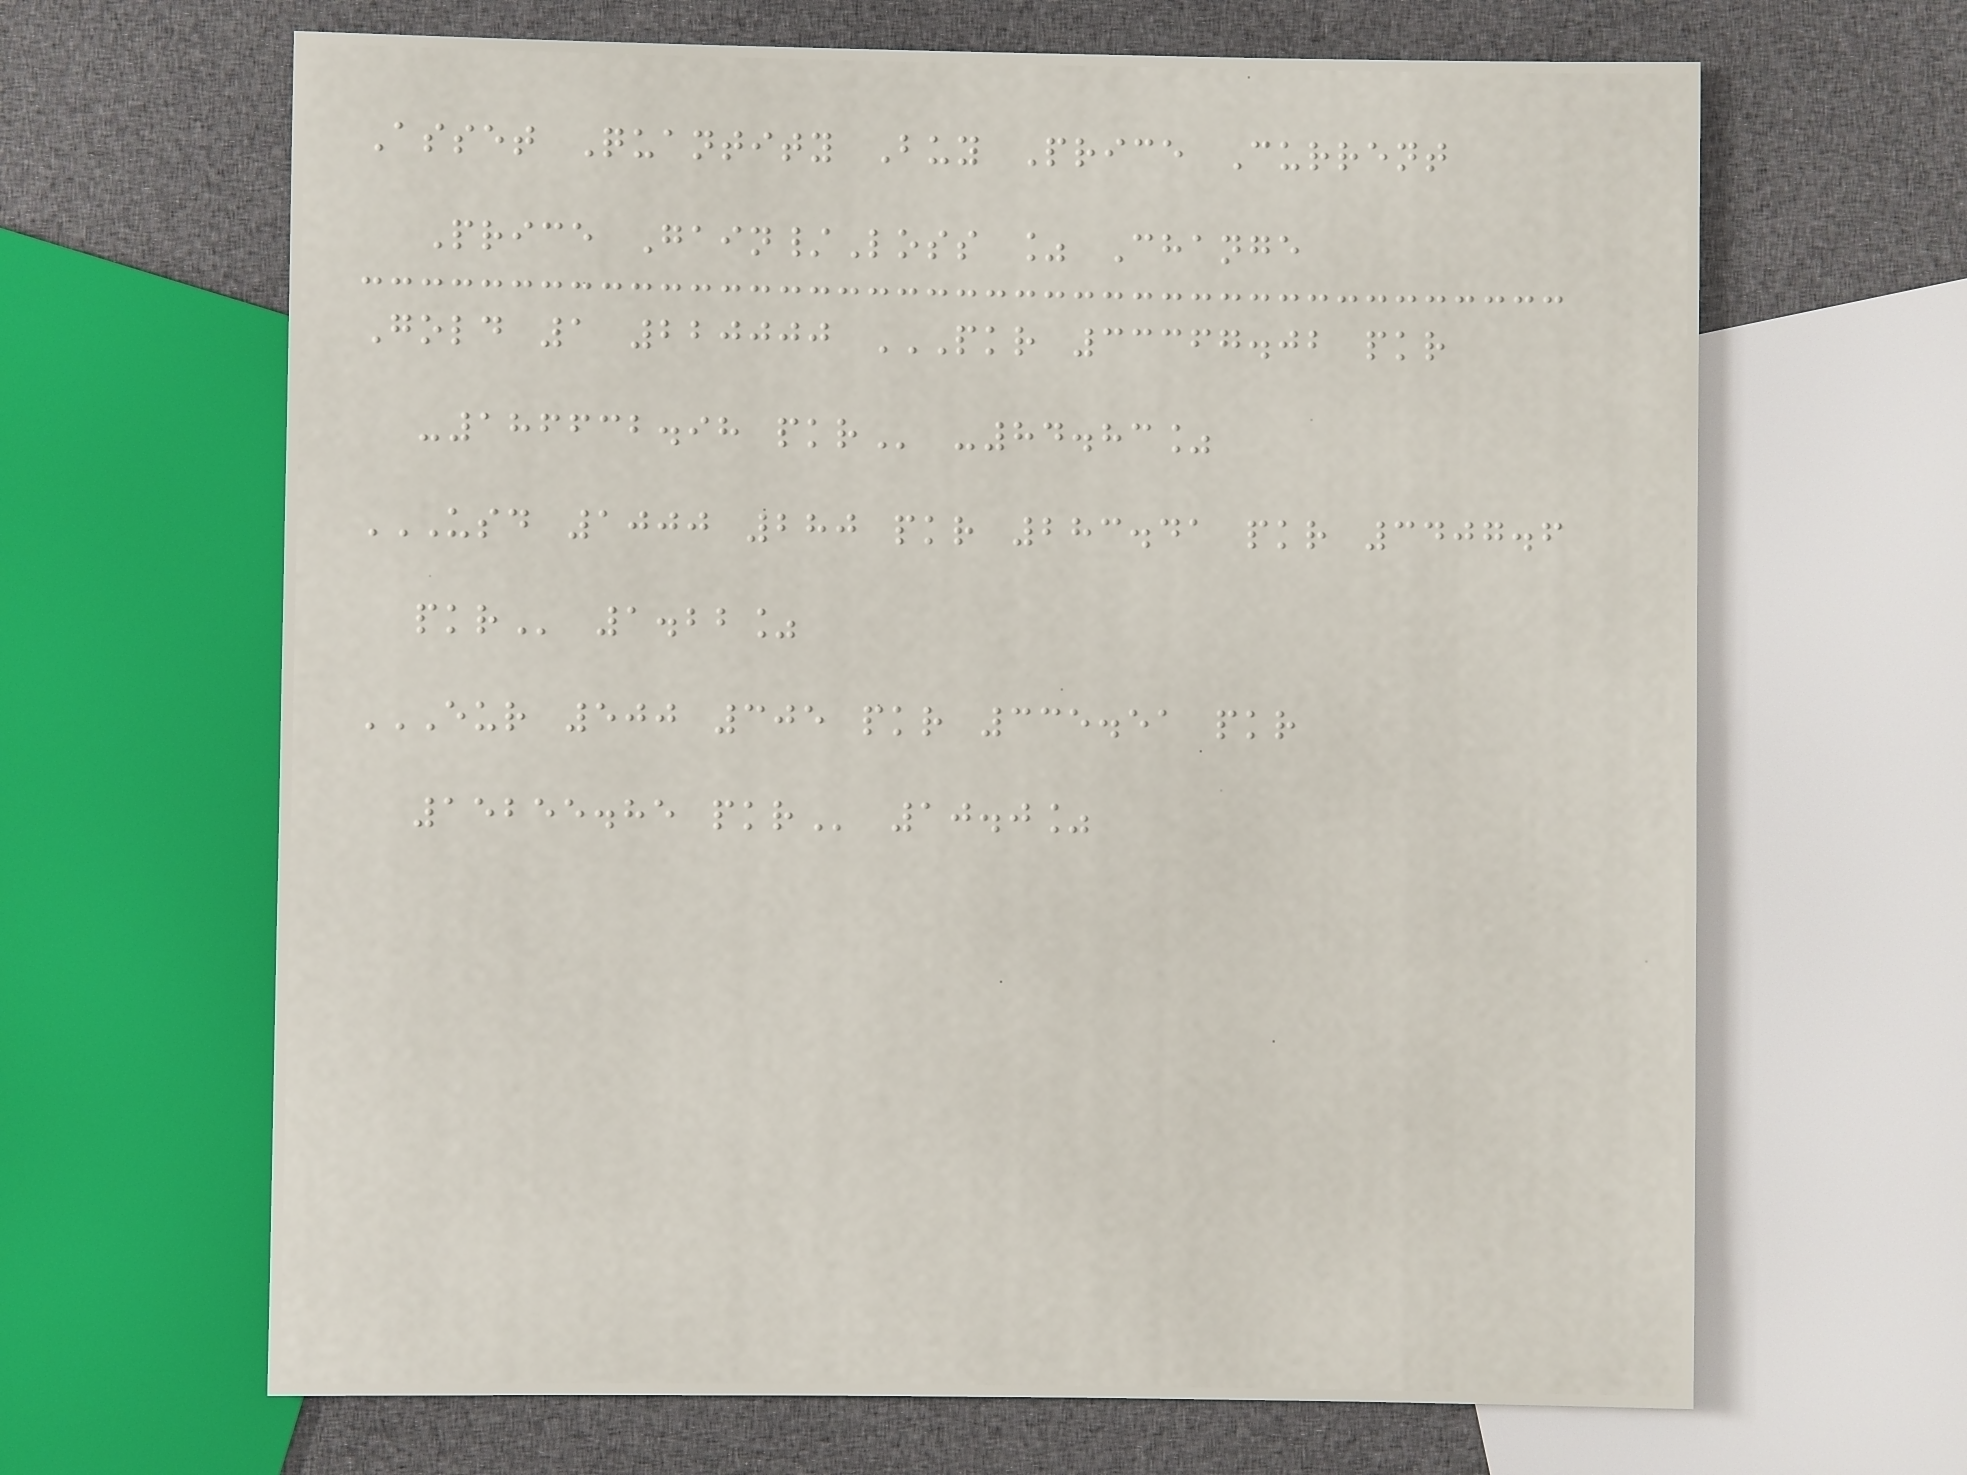Asset Quantity Buy Price Current
Price Gain/Loss % Change
Gold 1 220000 PKR 33367.02 PKR
-186632.98 PKR -84.83%
USD 1000 280 PKR 283.41 PKR 3407.6
PKR 1.22%
EUR 500 305 PKR 335.51 PKR
15255.85 PKR 10.0%
